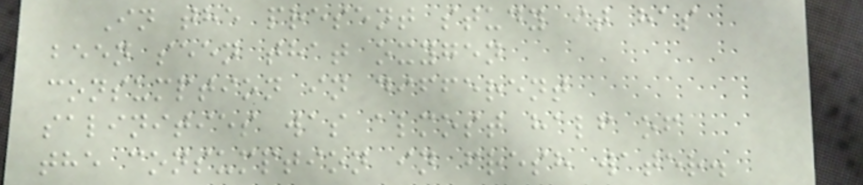In the present study it has
been seen that oxygen
consumption in different
salinities was almost half of
the consumption in fresh water.
